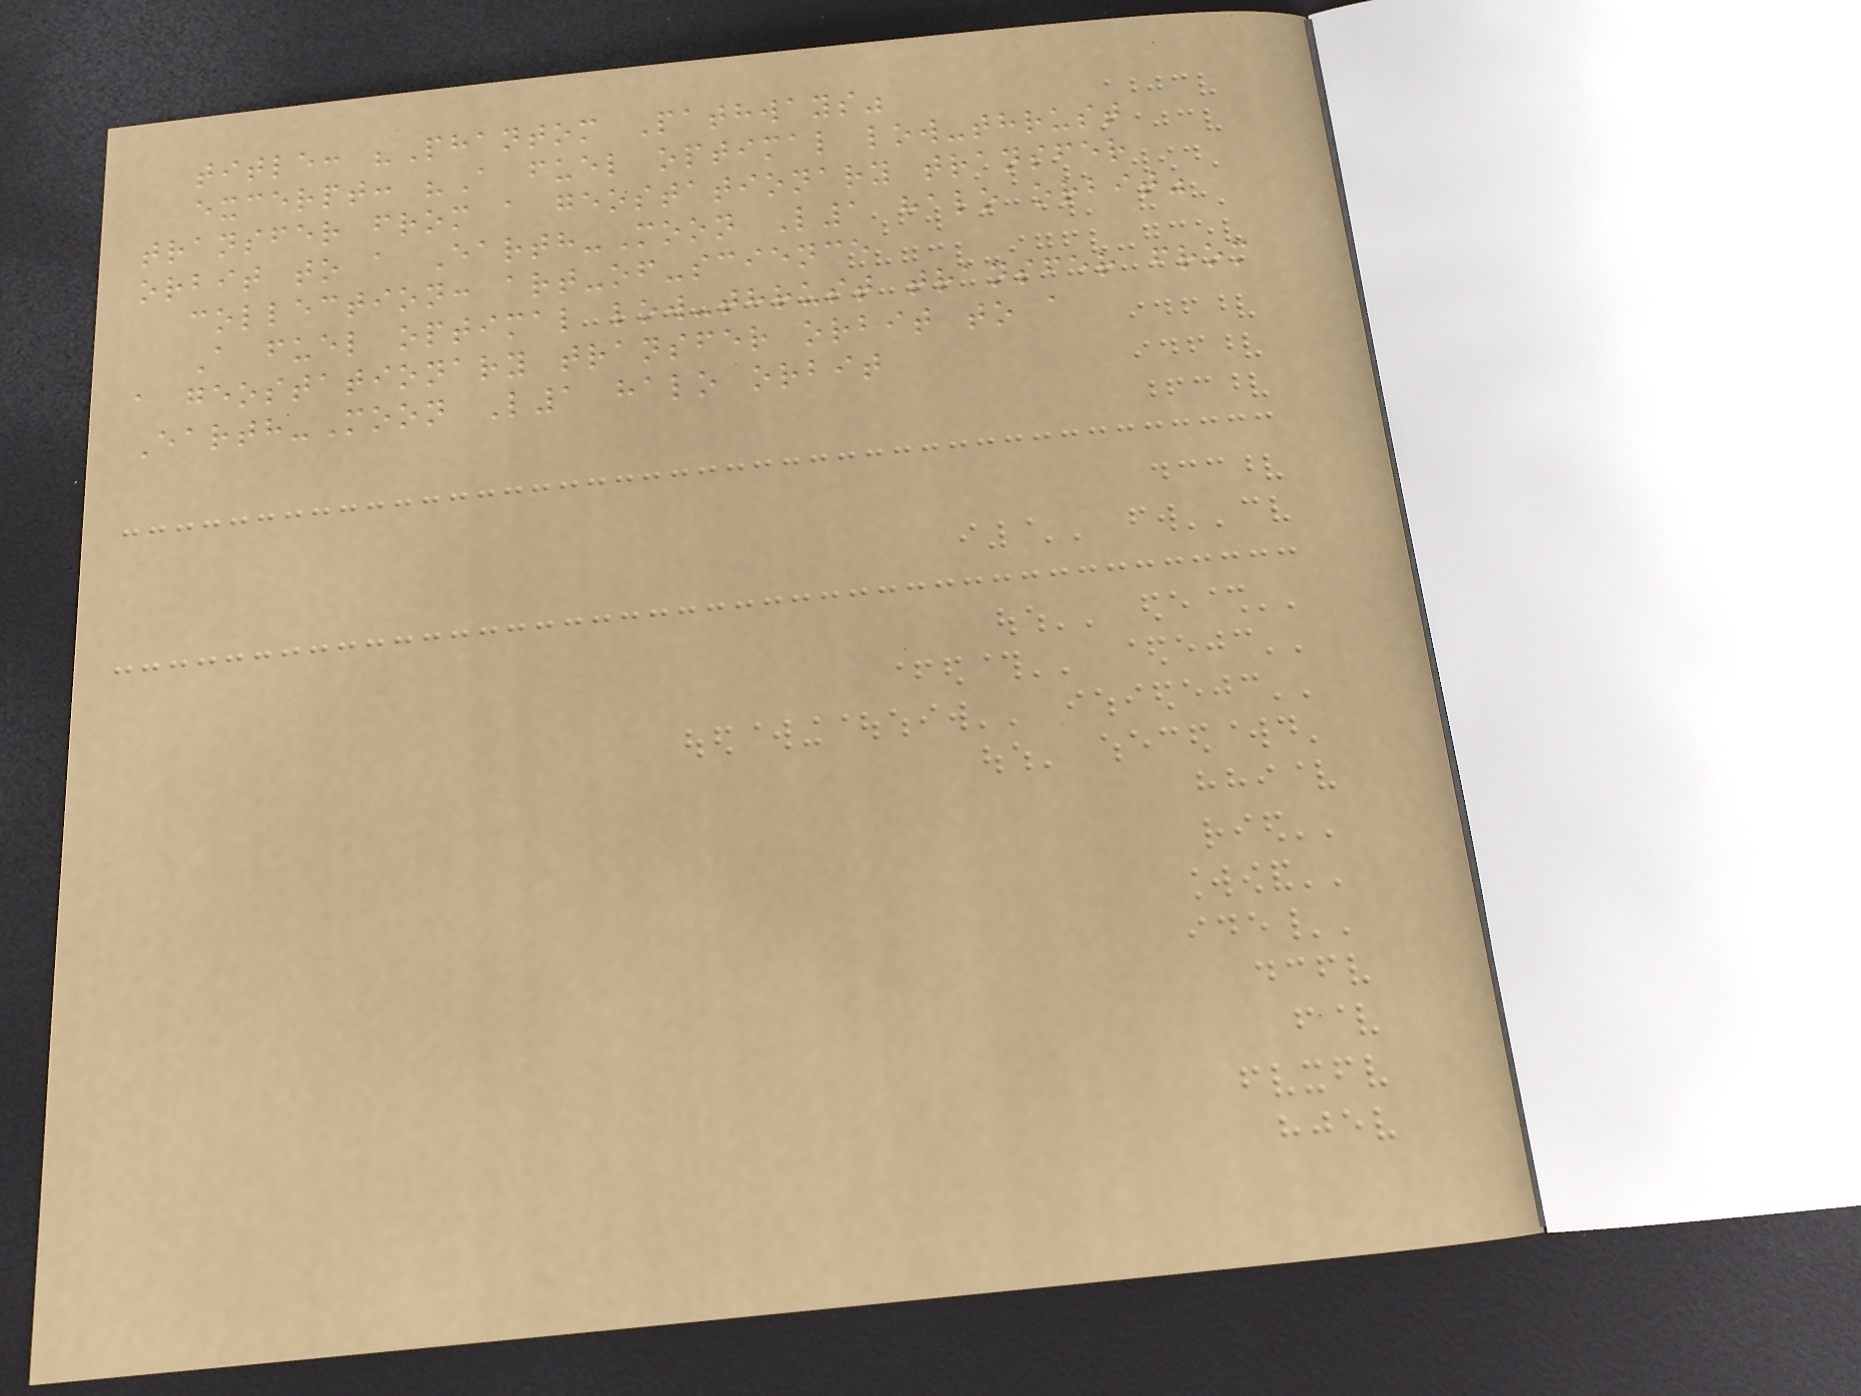title: "Phantom Pathways"
excerpt: "A fuel optimal low-thrust
transfer from a geostationary transfer
orbit to a Earth-Moon L1 halo orbit"
collection: art-of-science
A fuel optimal low-thrust transfer from
a geostationary transfer orbit to a
Earth-Moon L1 halo orbit
